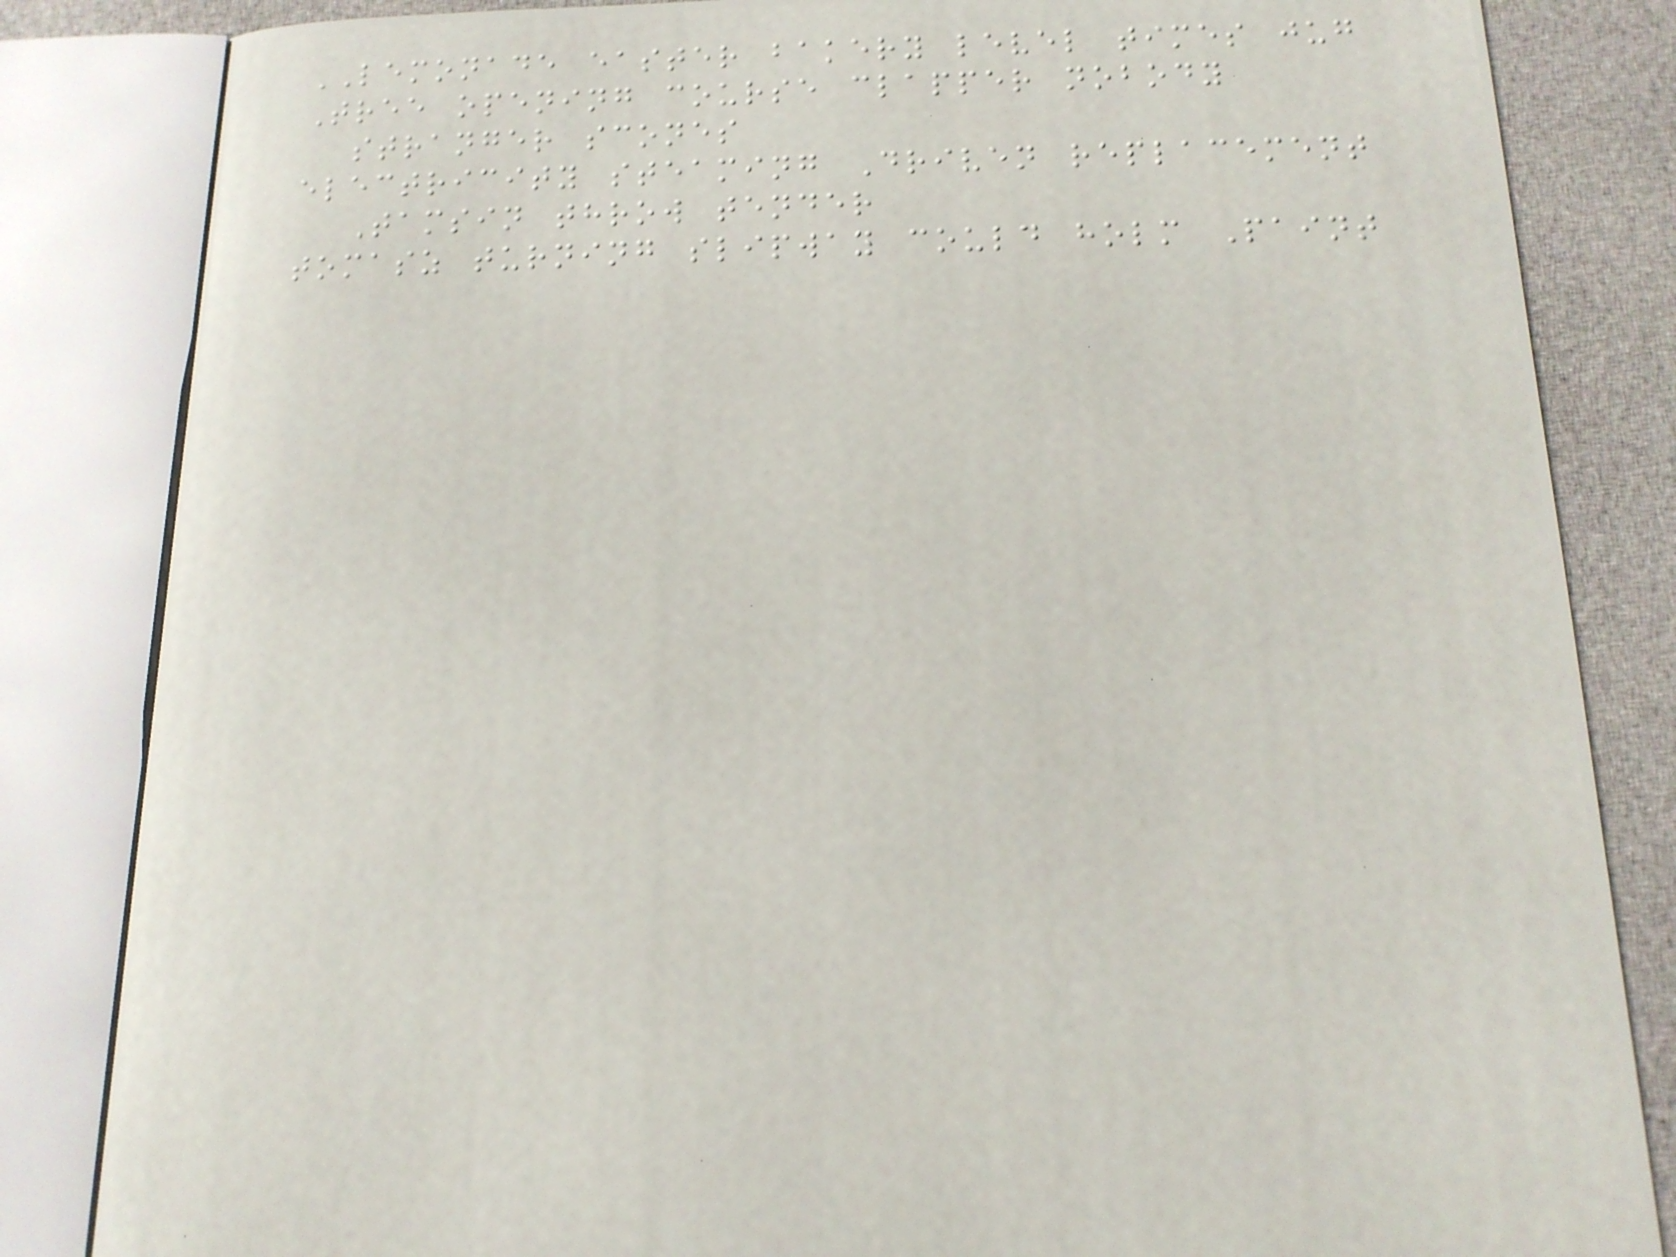LEMONADE easter bakery level times jug
Tree opening course clapper nobody
stranger scones
electricity steaming Driven replacement
Tamsin throw tender
tomasz turning slipway could holm Paint
